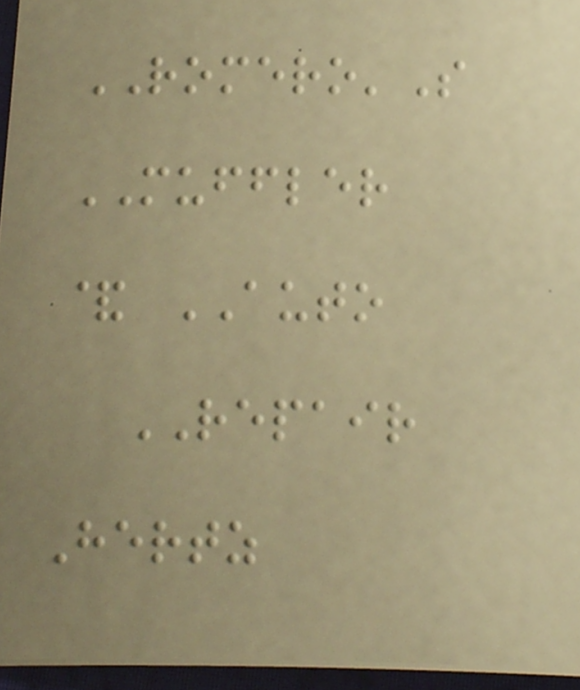ROMERO'S
MUFFLER
& AUTO
REPAIR
Hertz
